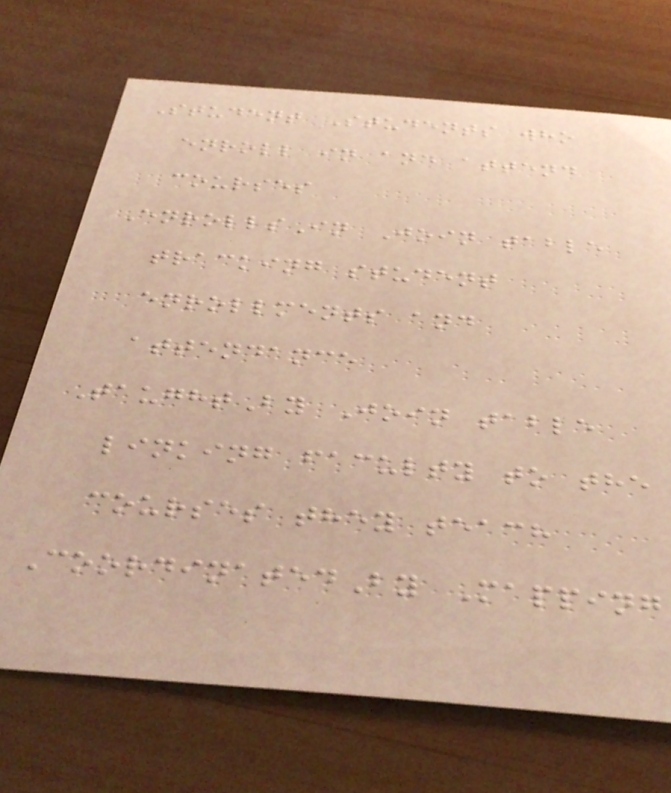Student Students who
enroll in and attend
courses
EnrollsIn Join table
tracking student
enrollments and
attendance
TaughtBy Join table
linking faculty to the
courses they teach
CoordinatedBy Mapping
